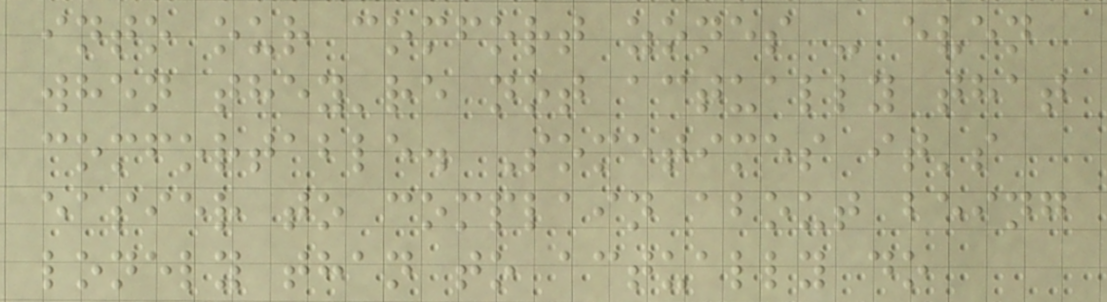into our comfort zones - even
when they're not actually that
comfortable. Sometimes it's
easier to complain about being
lonely than to actually do
